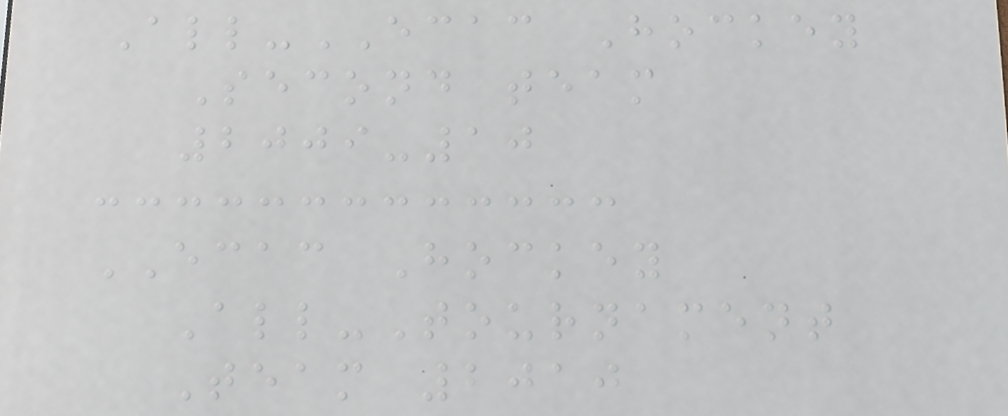All-ECAC Hockey
Second team
2009-10
ECAC Hockey
All-Tournament
Team 2010
